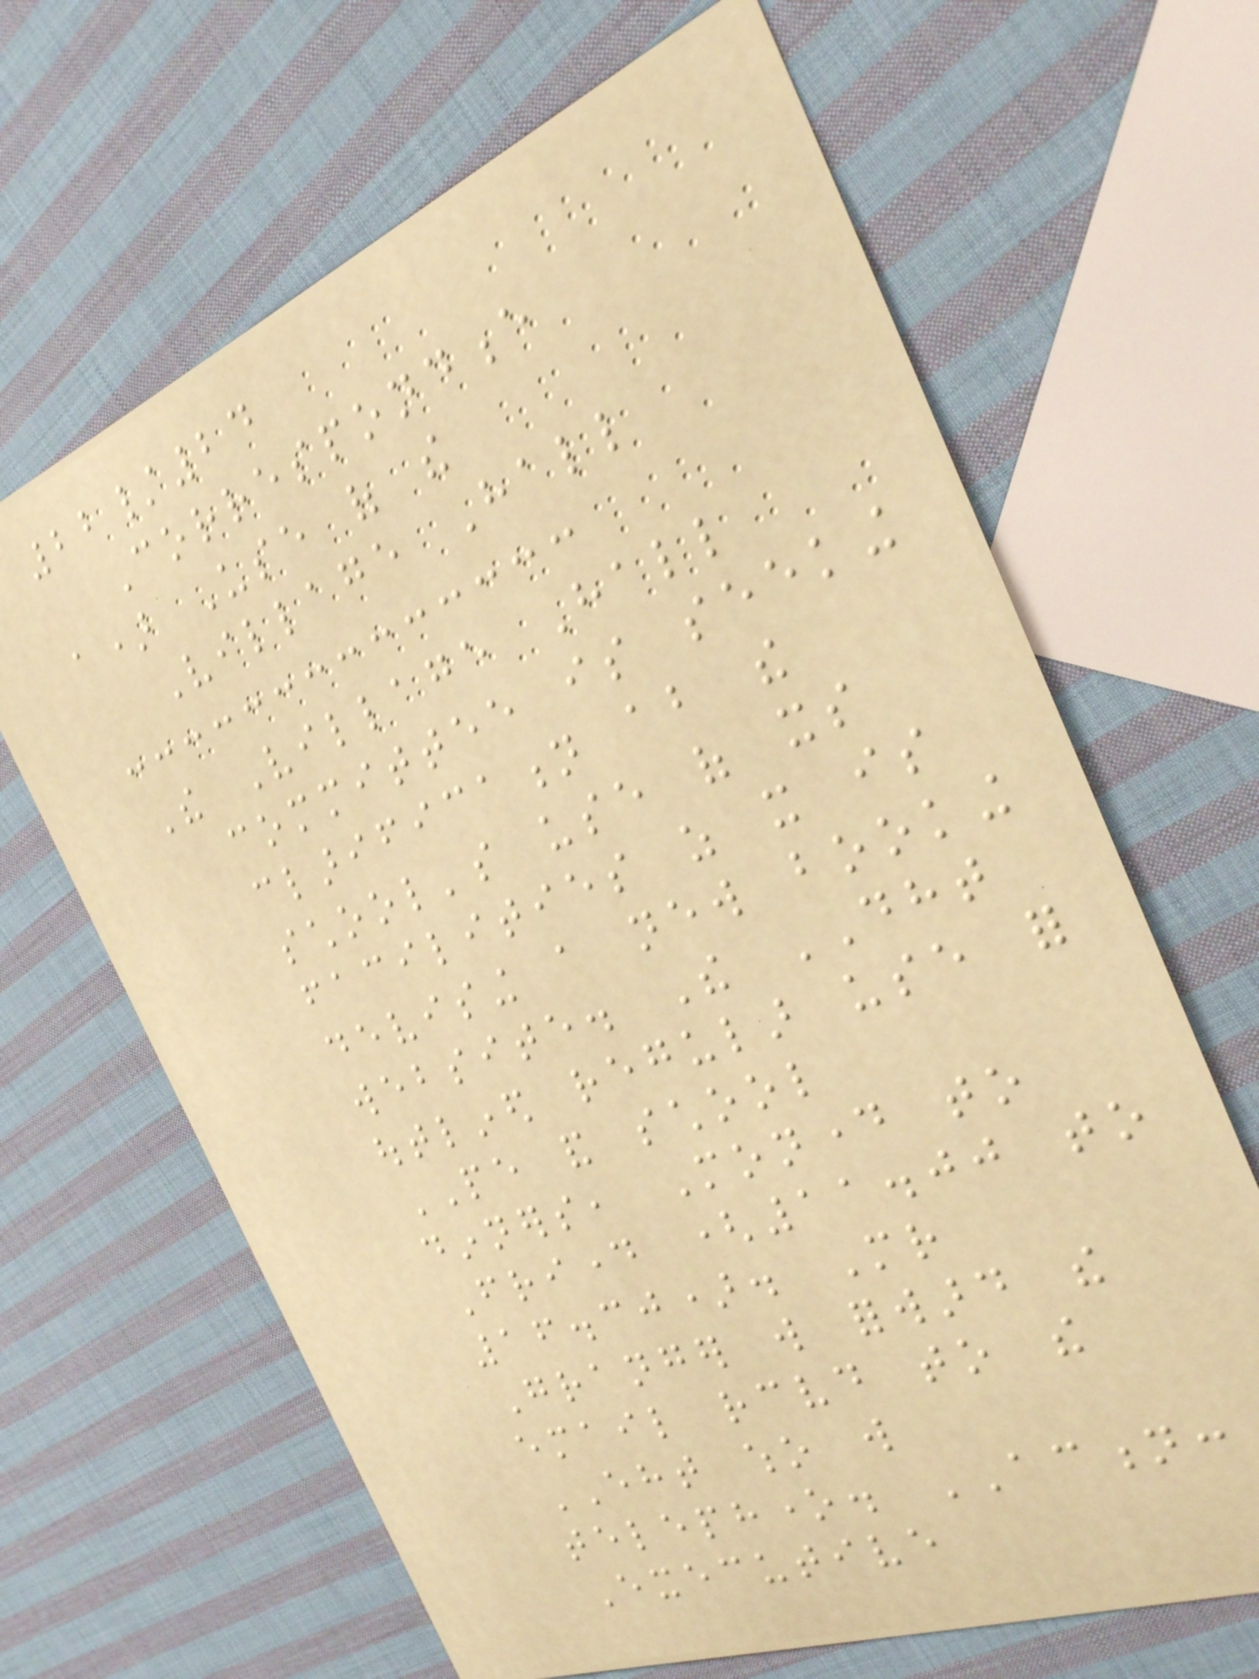22/24
Correspondence
a) Use of the
Village Hall
The Village Hall
committee is seeking
clarification about the
school's use of its
facilities as it is
devising a new booking
website. The DHT
outlined regular use for
PE and school
dinners, Monday to
Friday (11.00 to
16.30). Mr
Granger will forward the
email received to the
EHT who will
telephone. ACTION:
Executive
